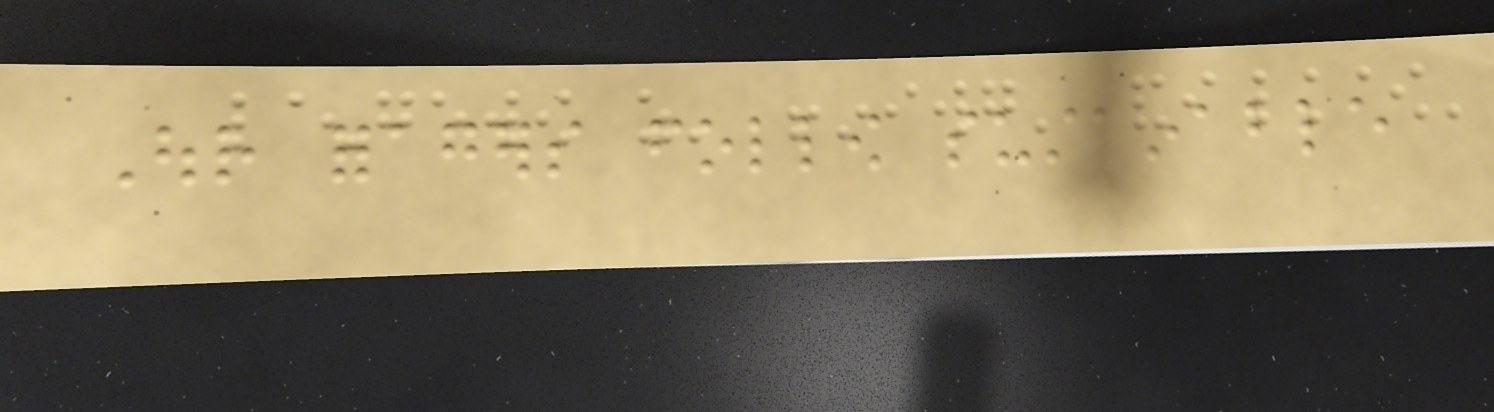Our foragers follow sustainable
